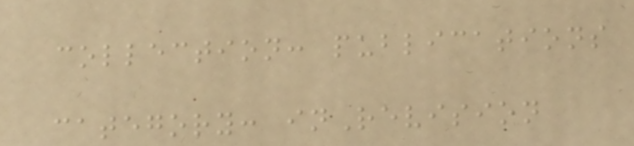collection: publications
category: inRevision
